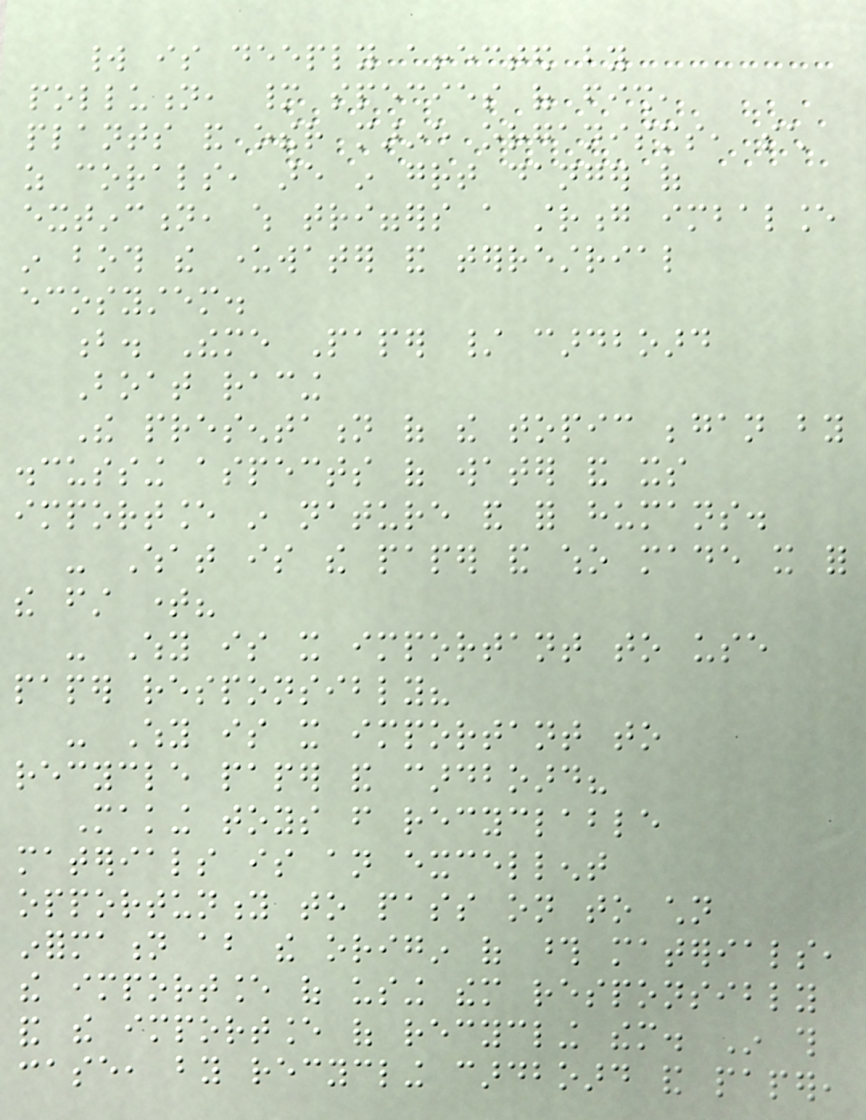world is deeply affected by
pollution, many species of fish,
plants and other marine organisms, such
as corals, are in great danger of
extinction, which triggers a strong imbalance
in both the underwater and terrestrial
ecosystem.
b. Theme Paper / cardboard
Boat racing
The presentation of the topic began by
discussing aspects of water and its
importance in nature and for humans.
- What is the paper and who made it for
the first time?
- Why is it important to use
paper responsibly?
- Why is it important to
recycle paper and cardboard?
Making toys from recyclable
materials is an excellent
opportunity to pass on to children
information about the origin of those materials,
the importance of using them responsibly
and the importance of recycling them. In this
case, by recycling cardboard and paper,
